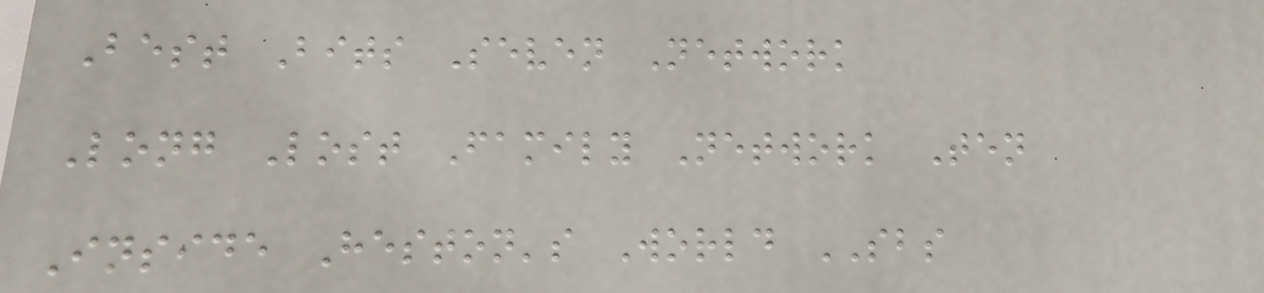Best Bits Seven Network
Long Lost Family Network Ten
Inside Heston's World SBS
